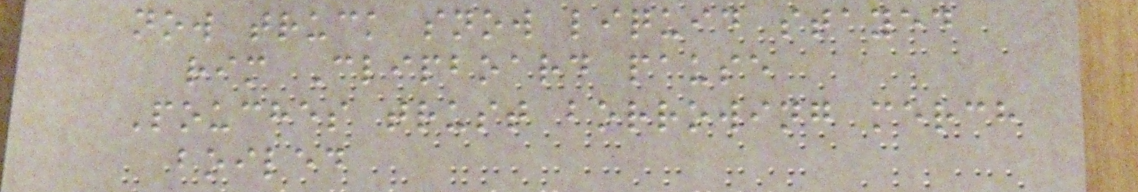now truck snow liquid stayed
rim Clipboard pause
Pouches trust borrowing merch
boiled
